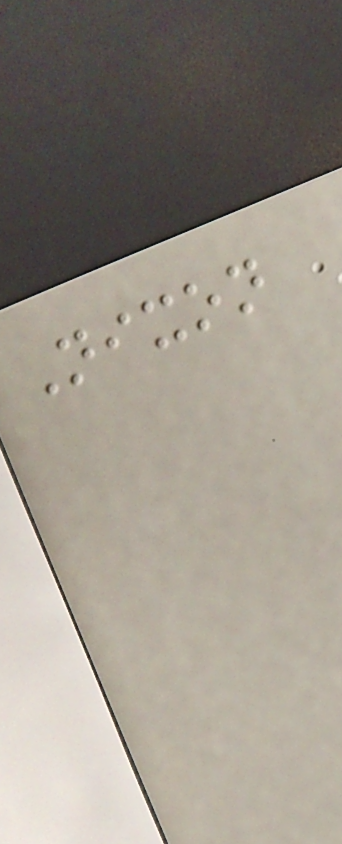Nixon
